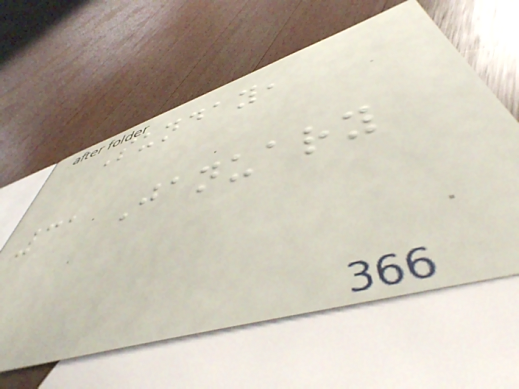Sunday,
31 January
